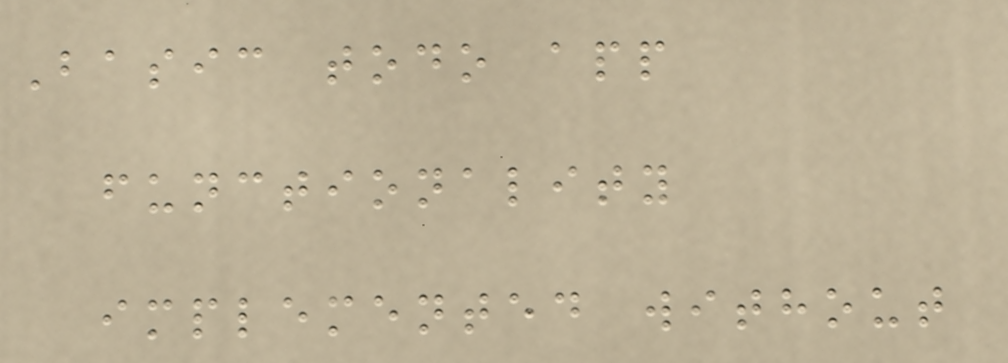Basic todo app
functionality
implemented without
